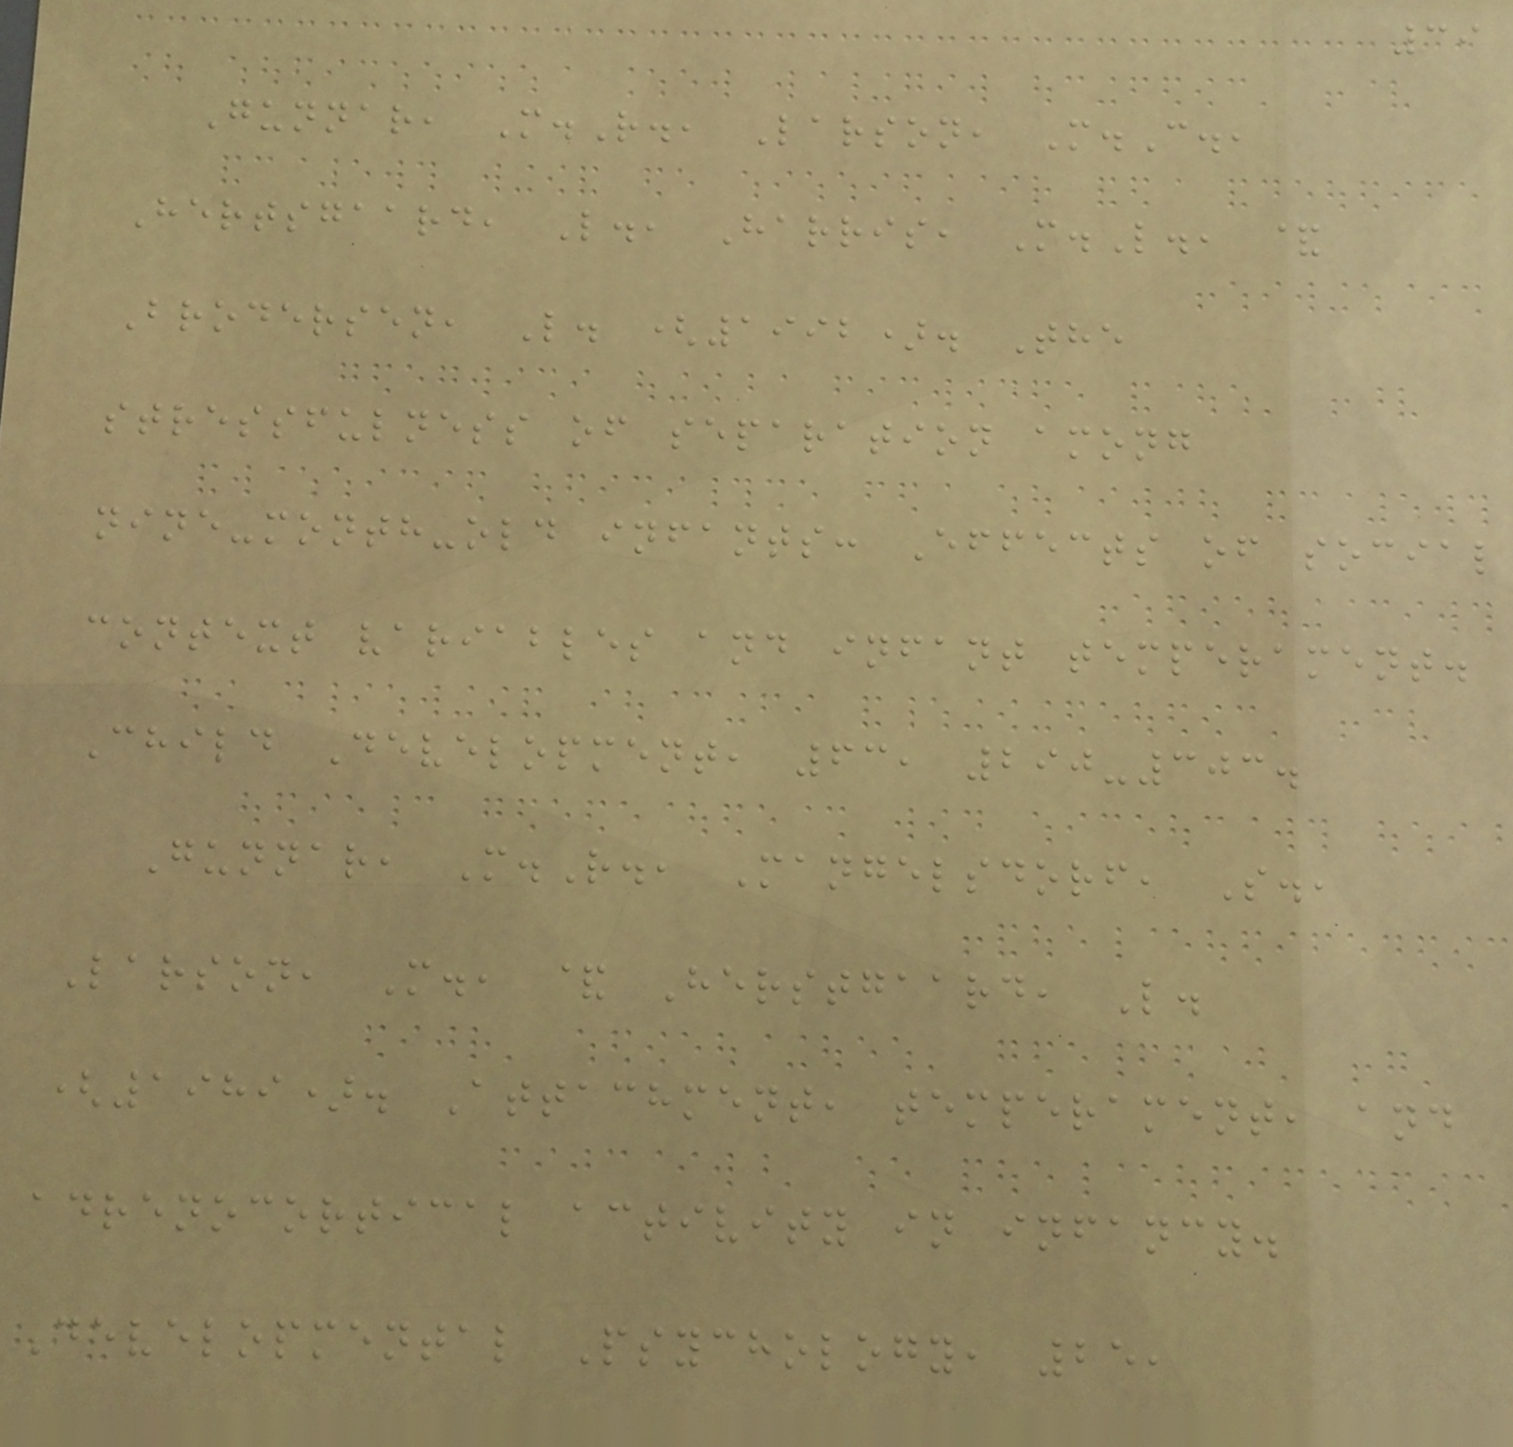39
Gunnar, M.R., Larson, M.C.,
Hertsgaard, L., Harris, M.L., &
Brodersen, L. (1992). The
stressfulness of separation among
nine-month-old infants: Effects of social
context variables and infant temperament.
Child Development, 63, 290-303.
Gunnar, M.R., Mangelsdorf, S.,
Larson, M., & Herstgaard, L.
(1989). Attachment, temperament, and
adrenocortical activity in infancy.
Developmental Psychology, 25,
